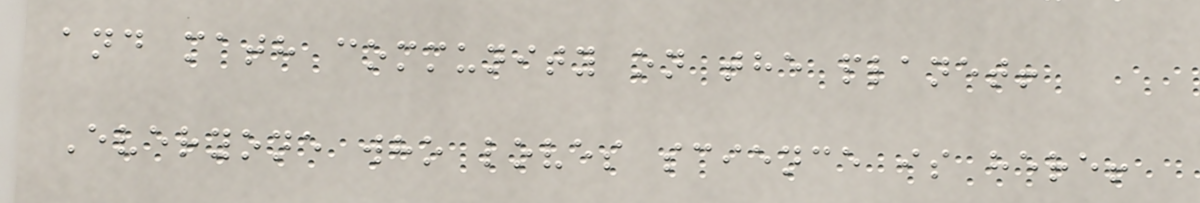and math community on the planet!
Everyone who loves science is here!
